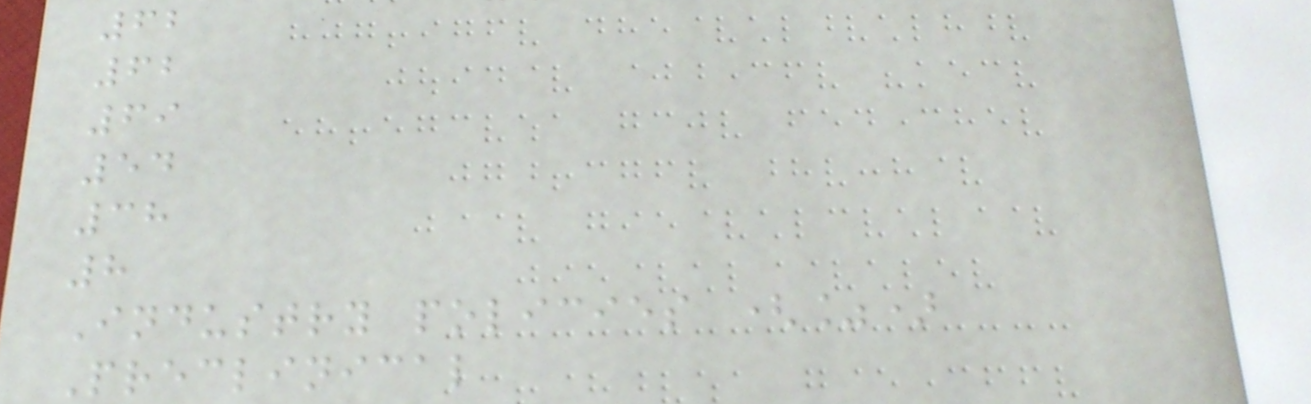62
62
69
54
38
8
Industry policies (%)
Preclinical
